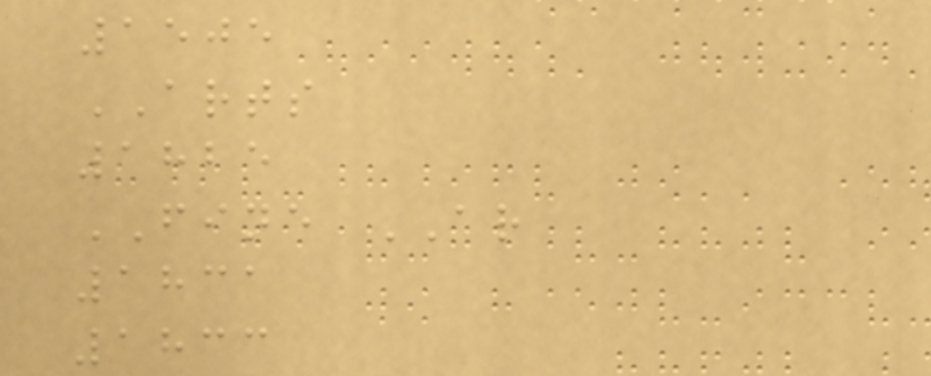1505
ARTS
1825
FINE AR
1831
1833
